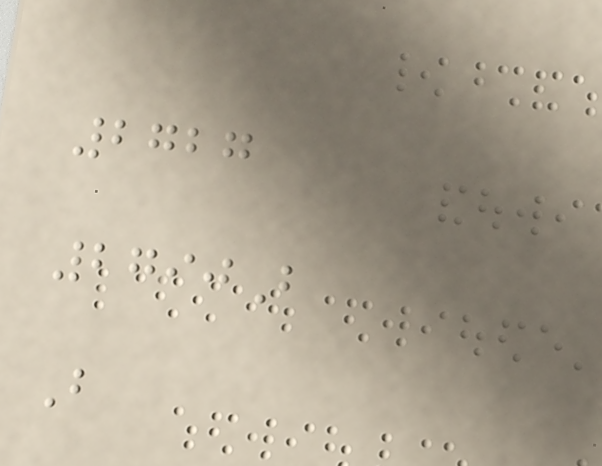2727
2790B
B
